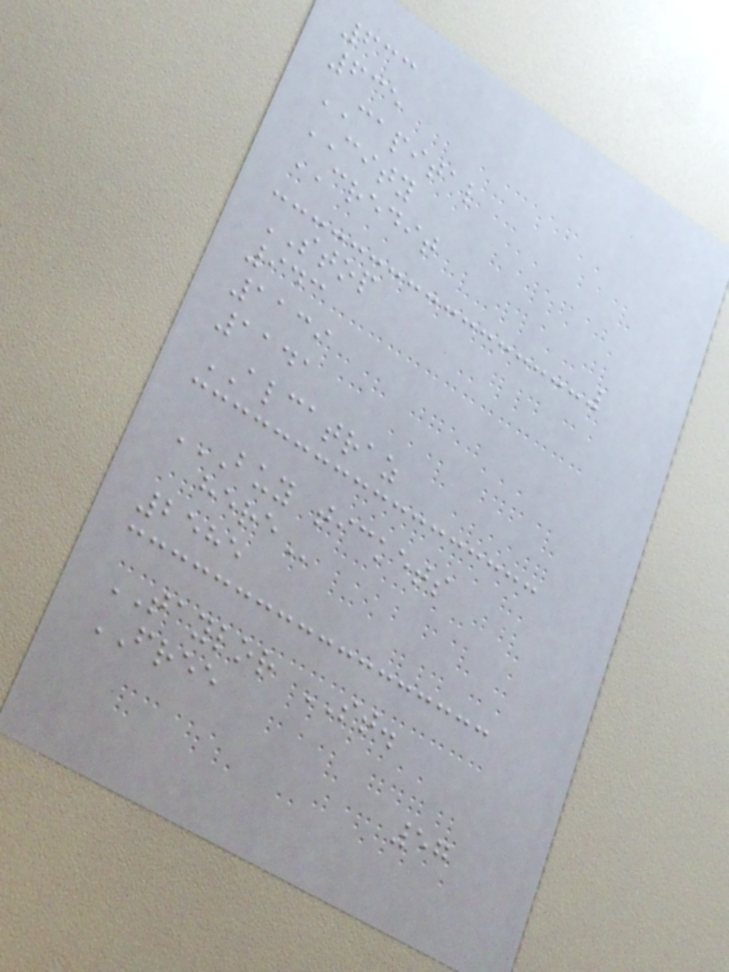633
635
CAPITAL
CITY
CREDIT
STOP
943
1139
1141
ALCATRAZ
BUY TICKETS
HERE
2585
TAYLOR ST.
FREE
57
